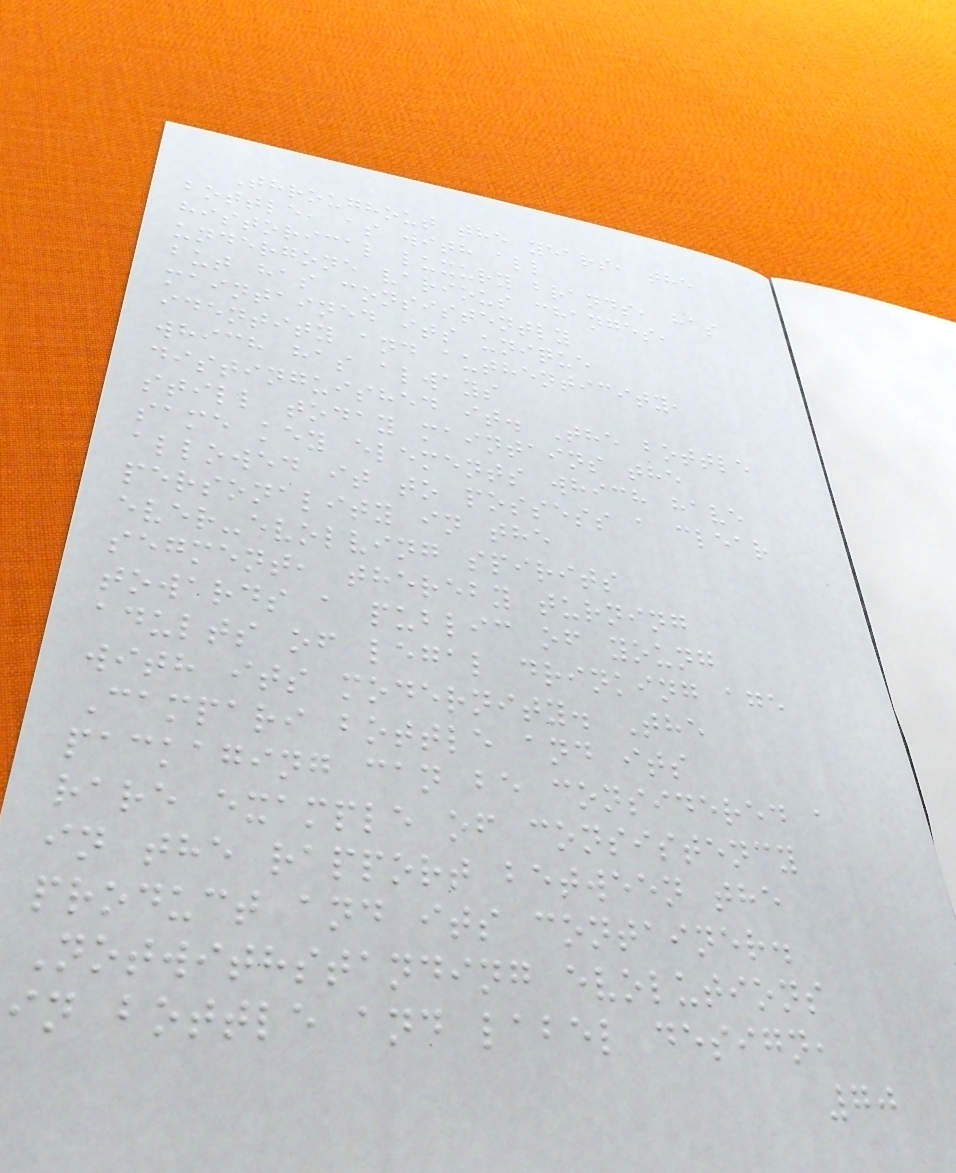Throughout the years, the
bottle, as with all
historical luxury brands, has
undergone various changes,
but has consistently
maintained its unique
identity and authenticity,
which has always
distinguished it. The bottle
still today maintains the
same key elements which have
allowed it to possess a clear
personality in the
ever-evolving spirits
segment, thereby turning
towards a public of young
adults of legal drinking age
with its modernity. The
Campari bottle and its
packaging can be considered a
rare example of consistency
in the rapport between the
product and its container.
Notwithstanding evolutions
in bottle and label design,
70
